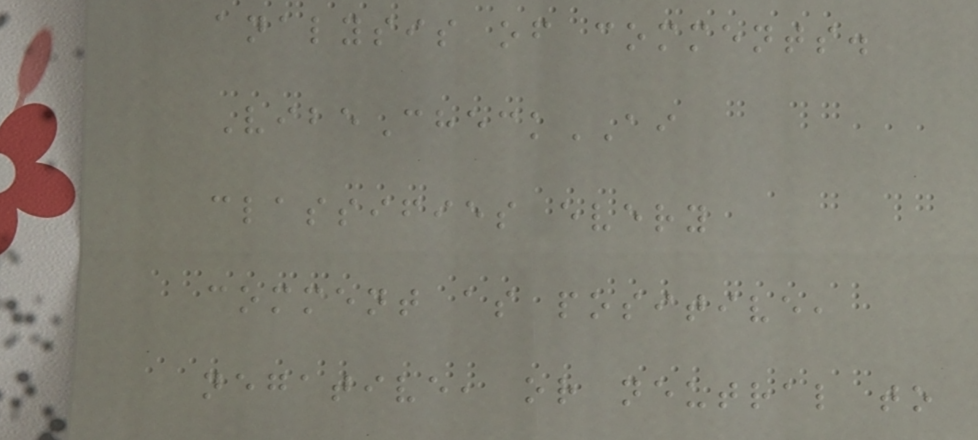analysis of comments.
VibeCheckAI
classifies every
comment as positive,
negative, or neutral to
